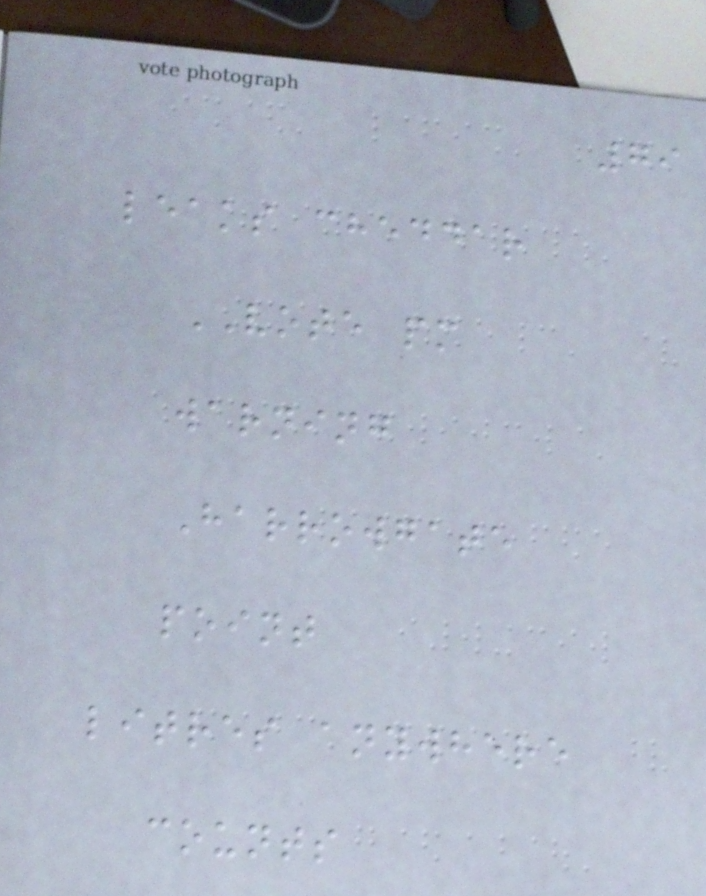79
leaks cheddar
VOTE pm
warning
Harrowgate
point
litres anywhere
counts
